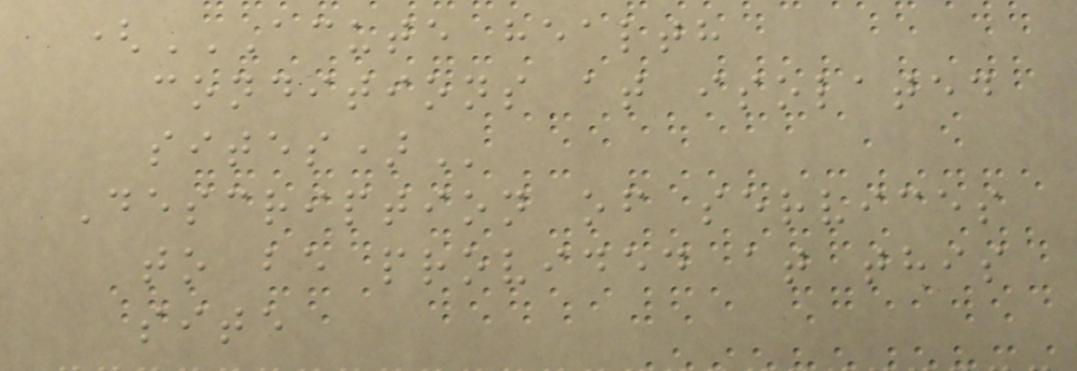(ACUTE HEALTH
CONDITIONS AT ISOLATED
SITES)
Description of services
to be provided at this
site
